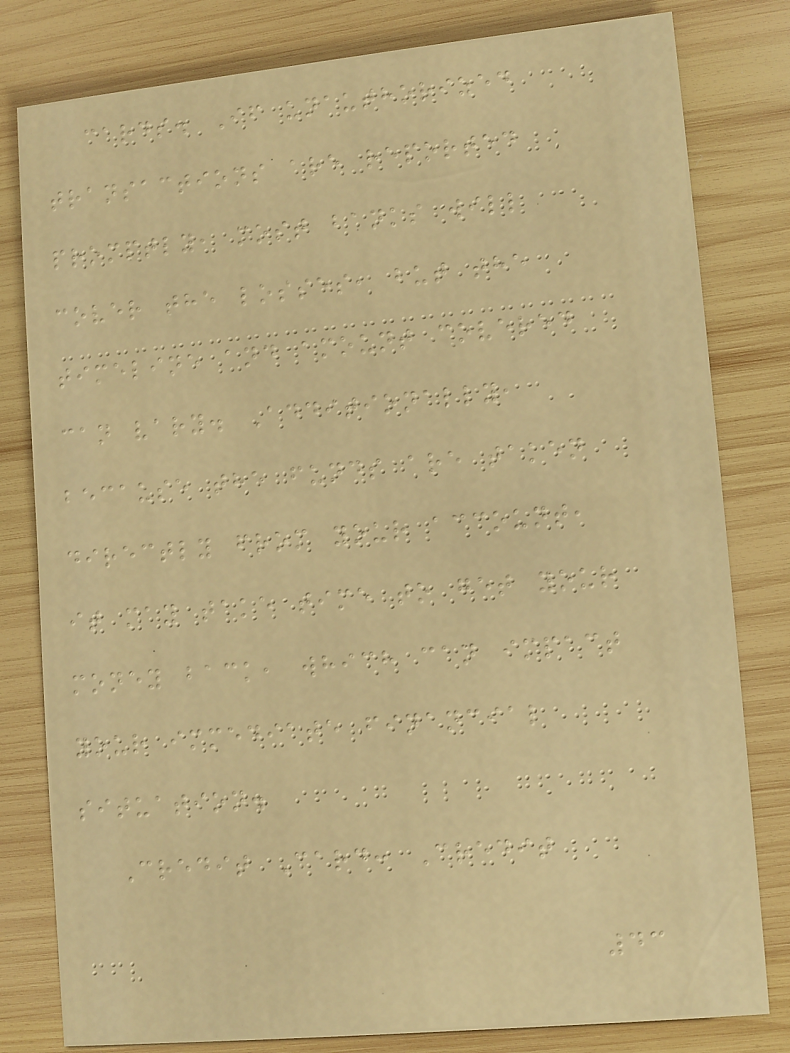cards. If unauthorized
transactions are reported
promptly, most banks will
cover the losses, but the
timeline and amount covered
can vary. Additionally,
because the funds are taken
directly from your account,
it may take time to get your
money back, which can impact
your immediate financial
situation.
Credit Card: Credit
43
